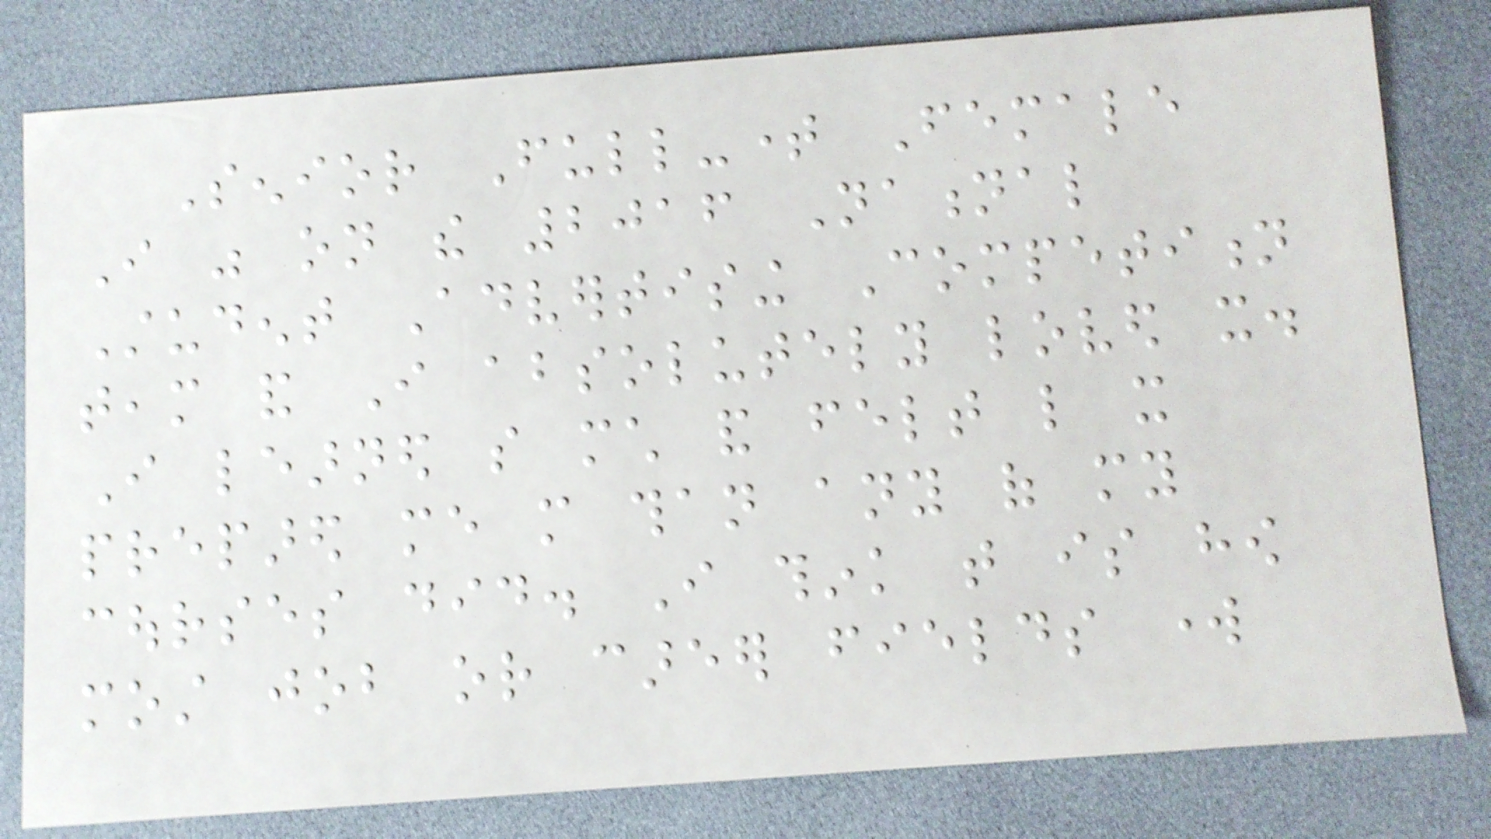Senior Full-time Female
I was on the 2016 National
Student Advertising Competition
team and I absolutely loved it.
I learned so much and felt like it
prepared me more than any of my
courses did. I think that is how
most job or career fields work
